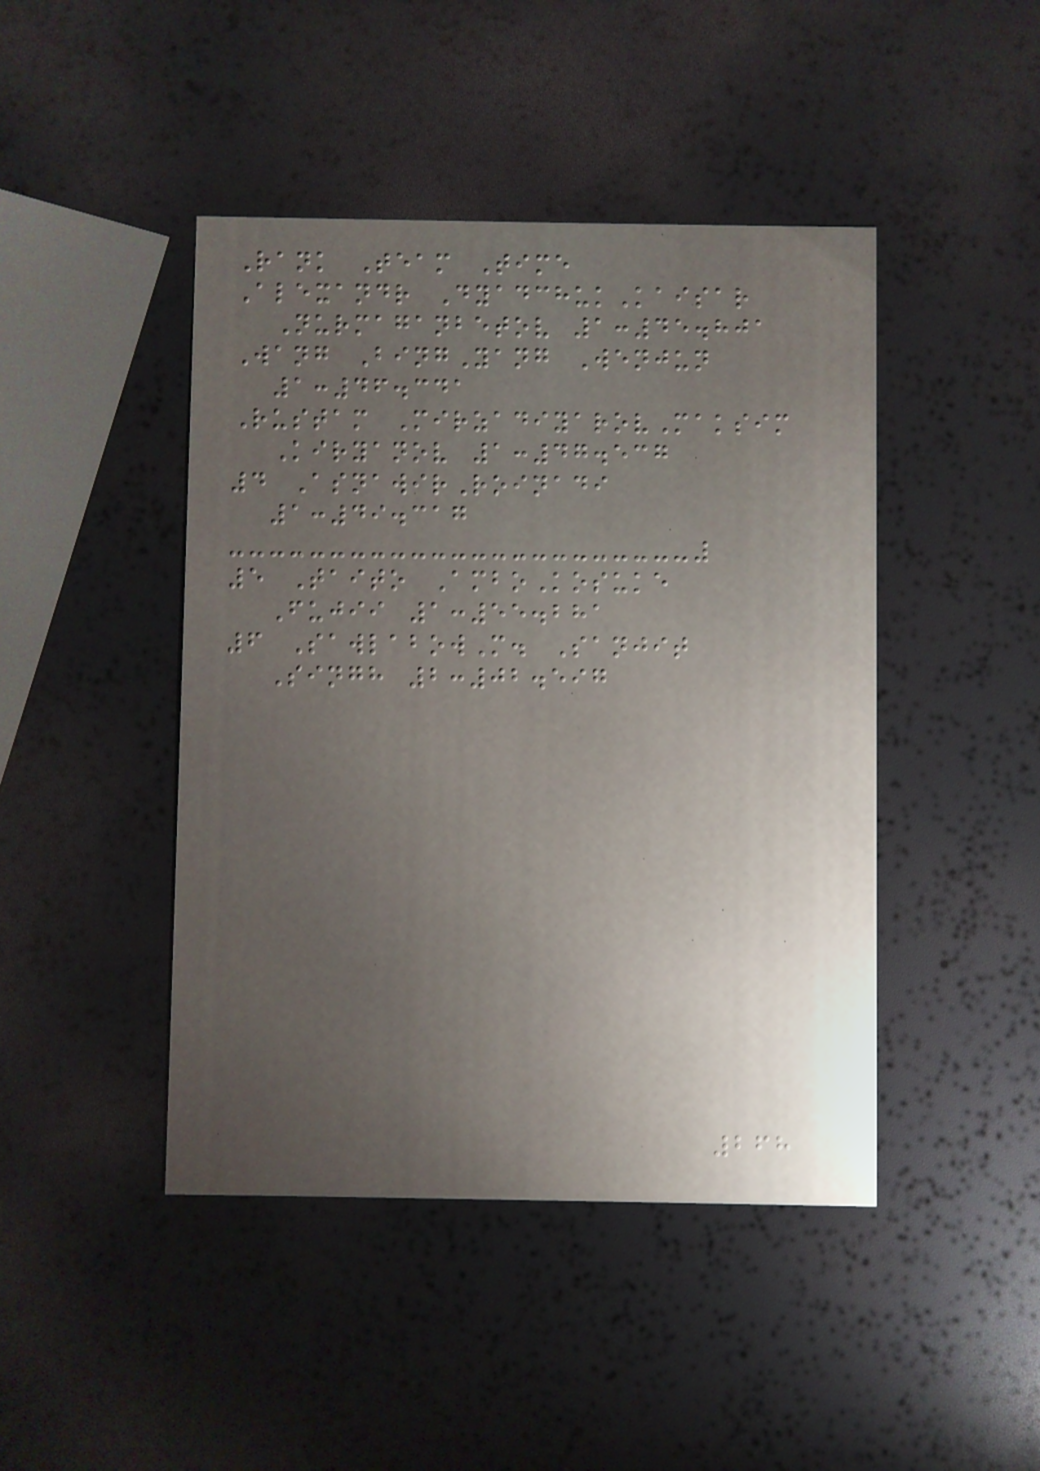Rank Team Time
Alexandr DyadchukKaisar
Nurmaganbetov 1:45.801
Wang BingYang Wenjun
1:46.341
Rustam MirzadiyarovMaksim
Kiryanov 1:47.537
4 AsnawirRoinadi
1:49.317
5 Taito AmboKosuke
Fujii 1:55.281
6 SawlabowM. Sanjit
Singh 2:02.597
268
